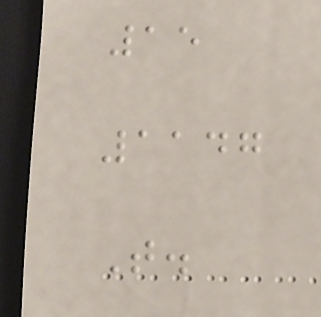15
1147
T.
